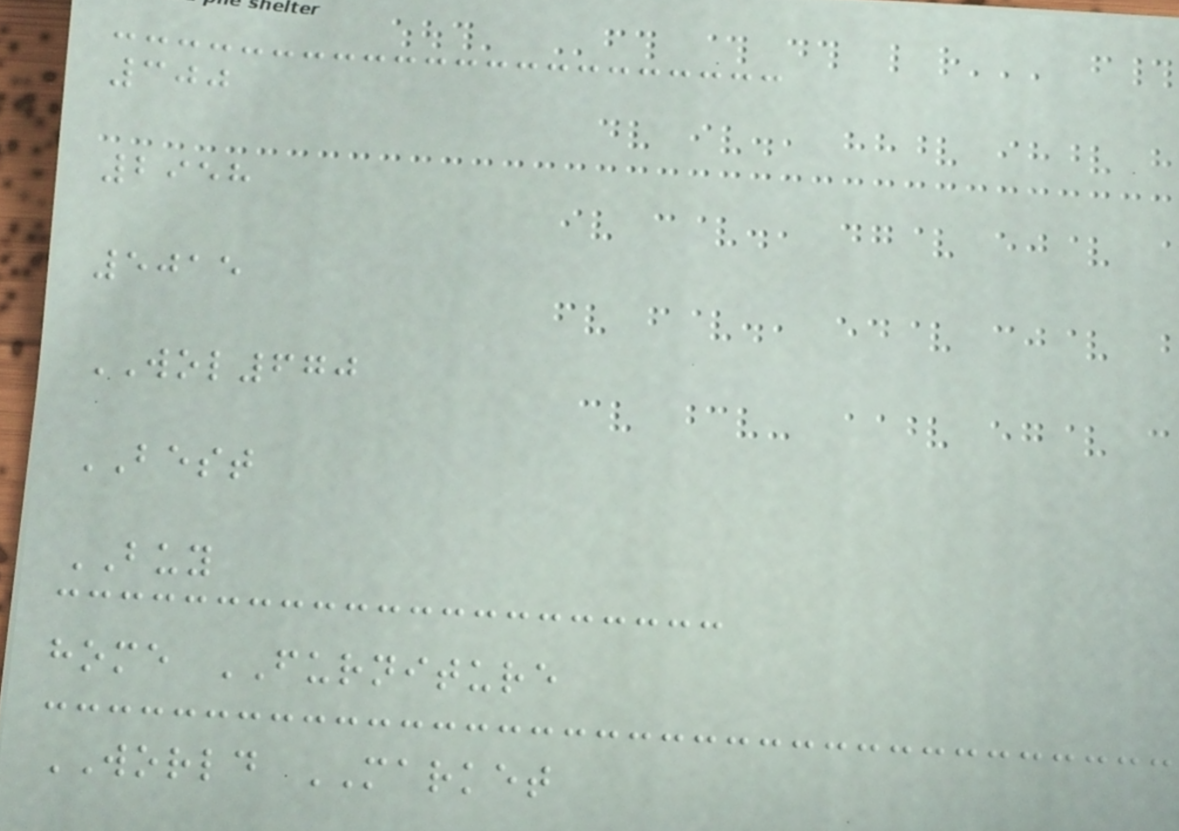300
2958
5015
WOL670
BEST
BUY
home FURNITURE
WORLD MARKET
